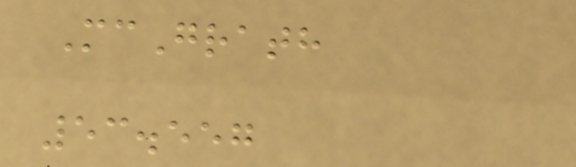McGrath
53.557
